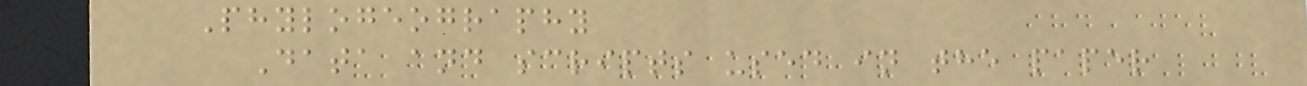Phylogeography
Data and scripts used in the paper
